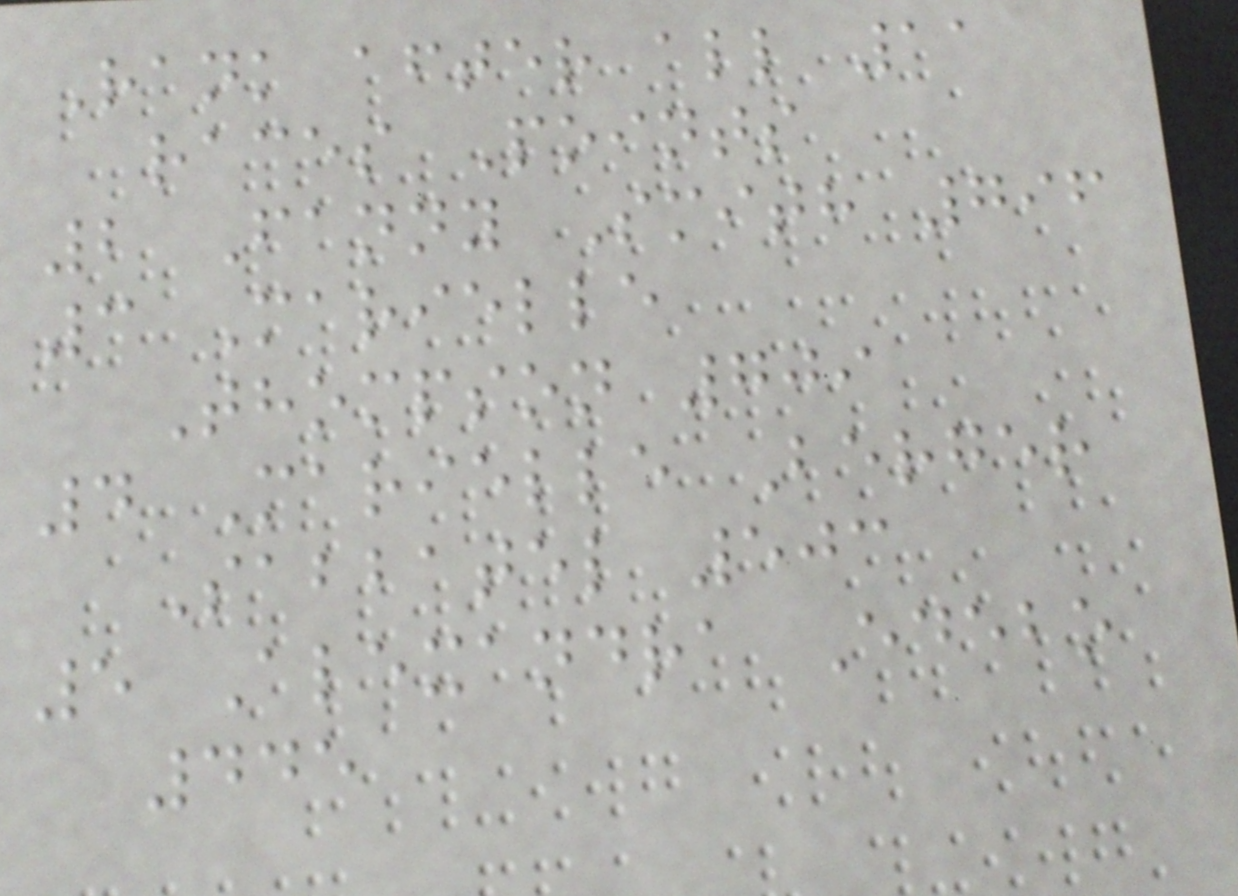Rank after all 11
races Points
2 Fanny Smith 796
3 Marielle
Thompson 709
4 Marielle Berger
Sabbatel 503
5 Alexandra Edebo
445
